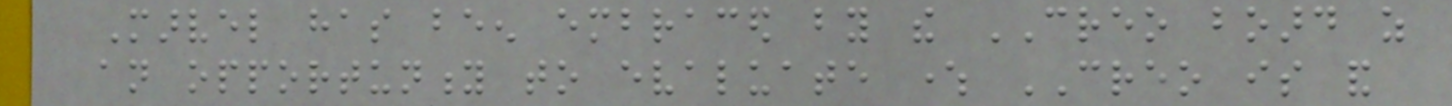Marvel has been embraced by the CREO board as
an opportunity to evaluate where CREO is and
